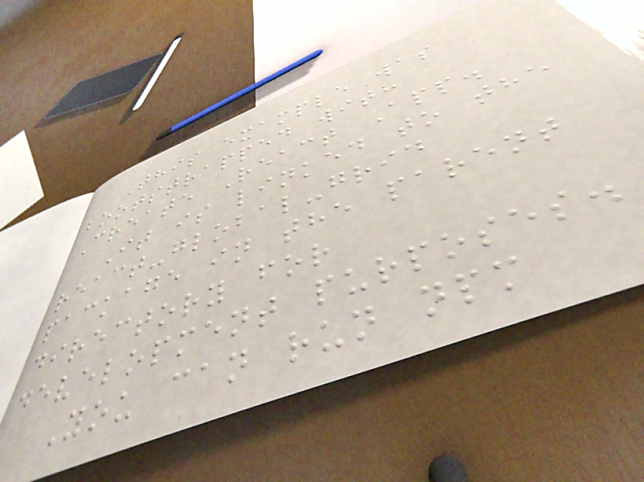This example was
bootstrapped with
Create React App.
It is linked to the
react-global-grid
package in the parent
directory for
development purposes.
You can run npm
